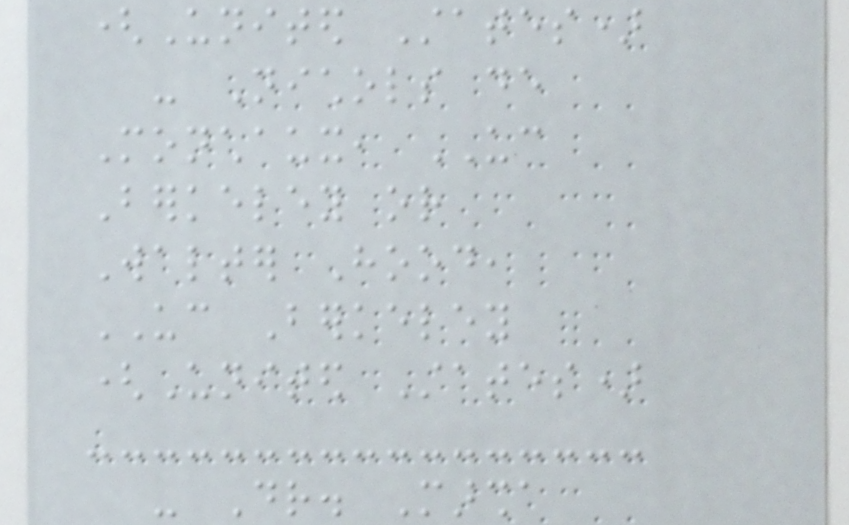(United States)
- Nichols de
Monchaux, UC
Berkeley or
Walter Hood,
UC Berkeley
(United States)
- Dr. Marsha
